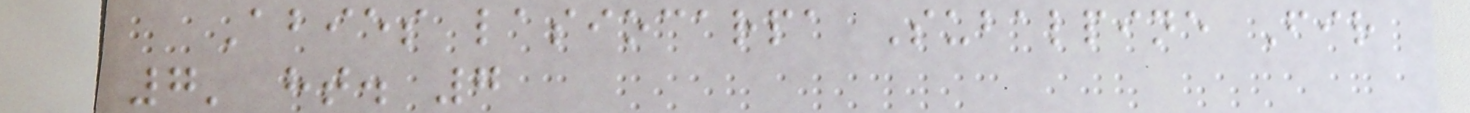Abies lasiocarpa Subalpine Fir
7' ht. 7
